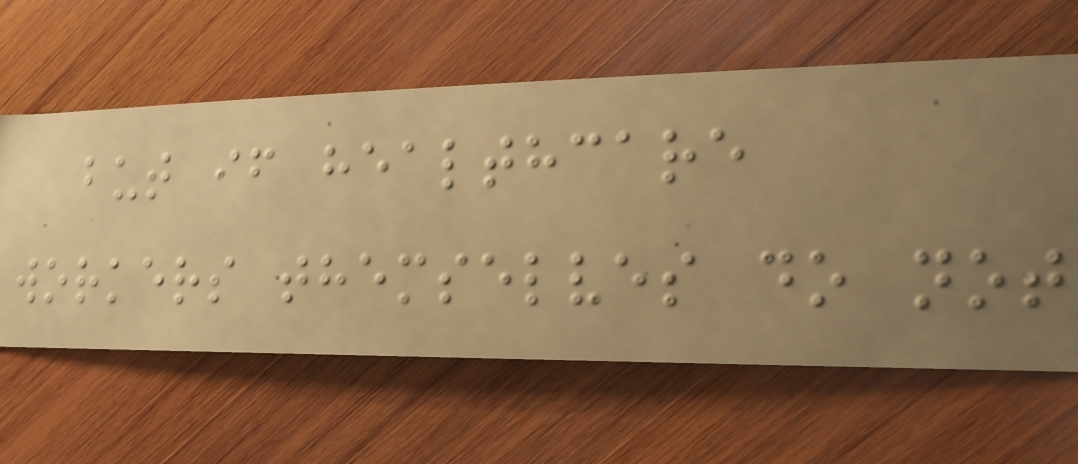but if healthcare
workers themselves do not
